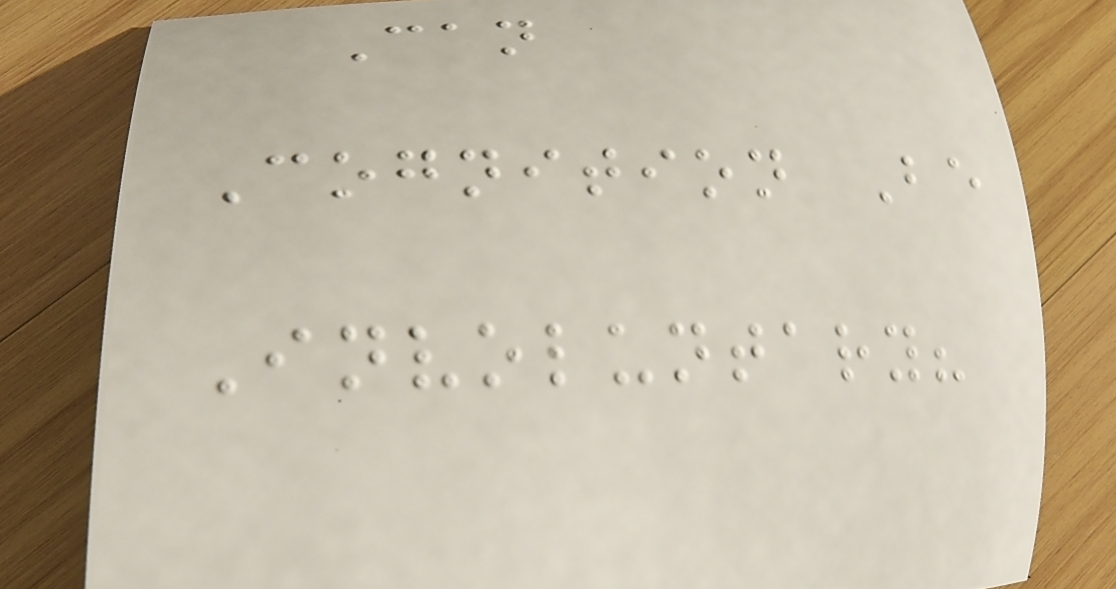Can
Cognition Be
Involuntary?
